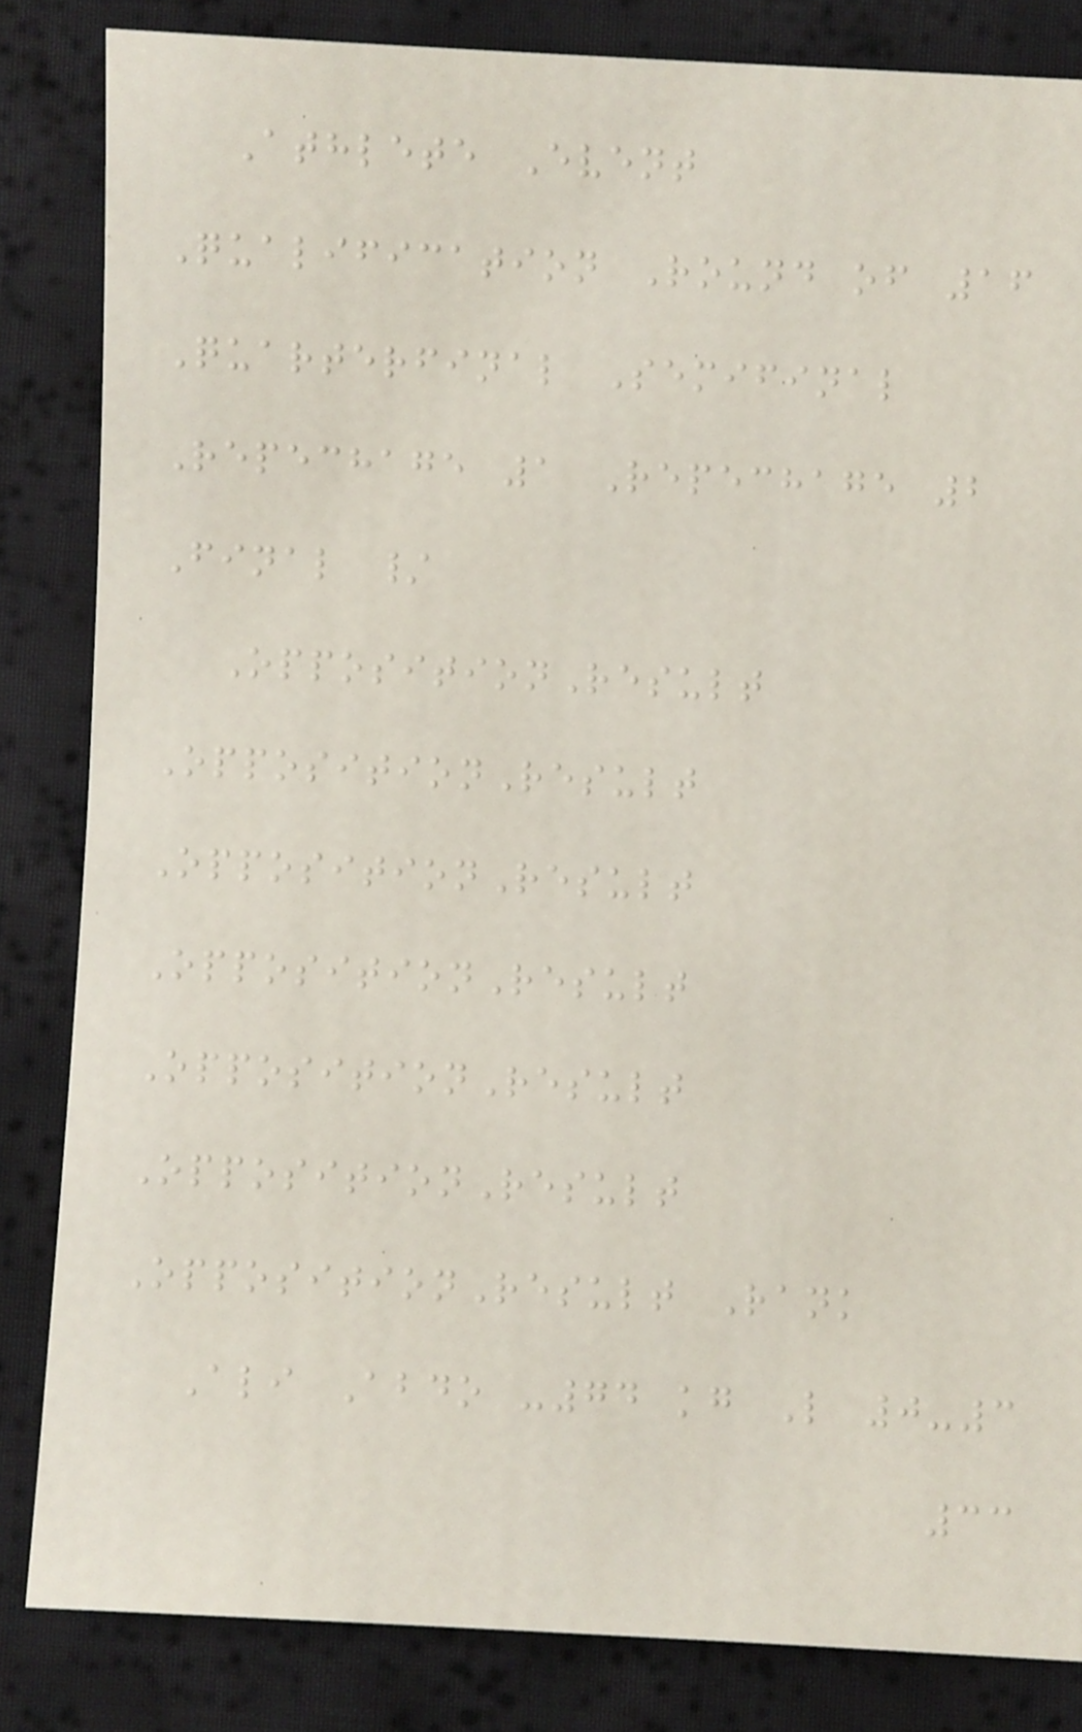Athlete Event
Qualification Round of 16
Quarterfinal Semifinal
Repechage 1 Repechage 2
Final /
OppositionResult
OppositionResult
OppositionResult
OppositionResult
OppositionResult
OppositionResult
OppositionResult Rank
Ali Abdo -74 kg L 0-3
33
